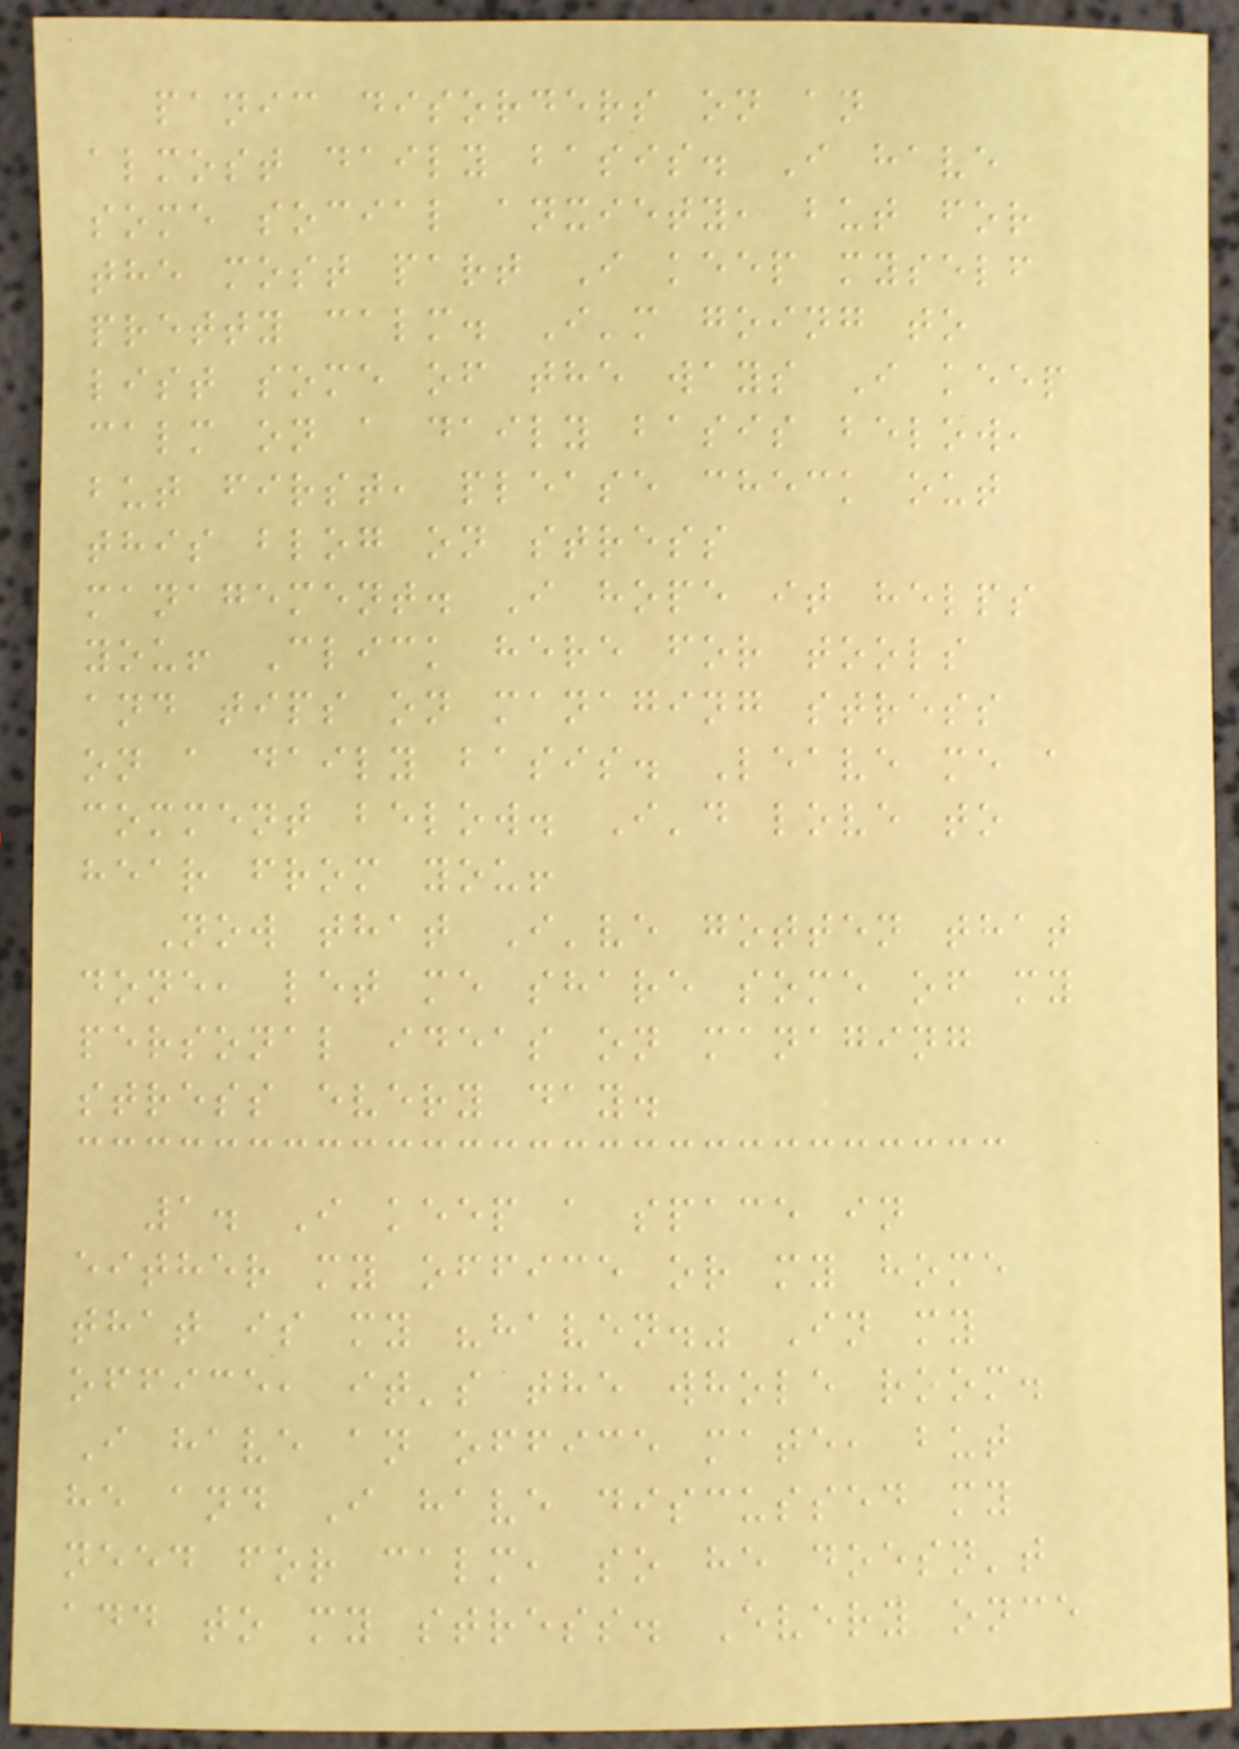panic disorders on an
almost daily basis. I have
some social anxiety, but for
the most part I keep myself
pretty calm. I'm going to
list some of the ways I keep
calm on a daily basis below,
but first, please check out
this blog on stress
management. I hope it helps
you! Click here for tools
and tips on managing stress
on a daily basis. Leave me a
comment below. I'd love to
hear from you!
Now that I've gotten that
done, let me share some of my
personal ideas on managing
stress every day.
1. I keep a space in
either my office or my home
that is my "haven." In my
office, it's the whole room.
I have an office mate, but
he and I have discussed my
need for calm, so he doesn't
add to my stress. Every once
